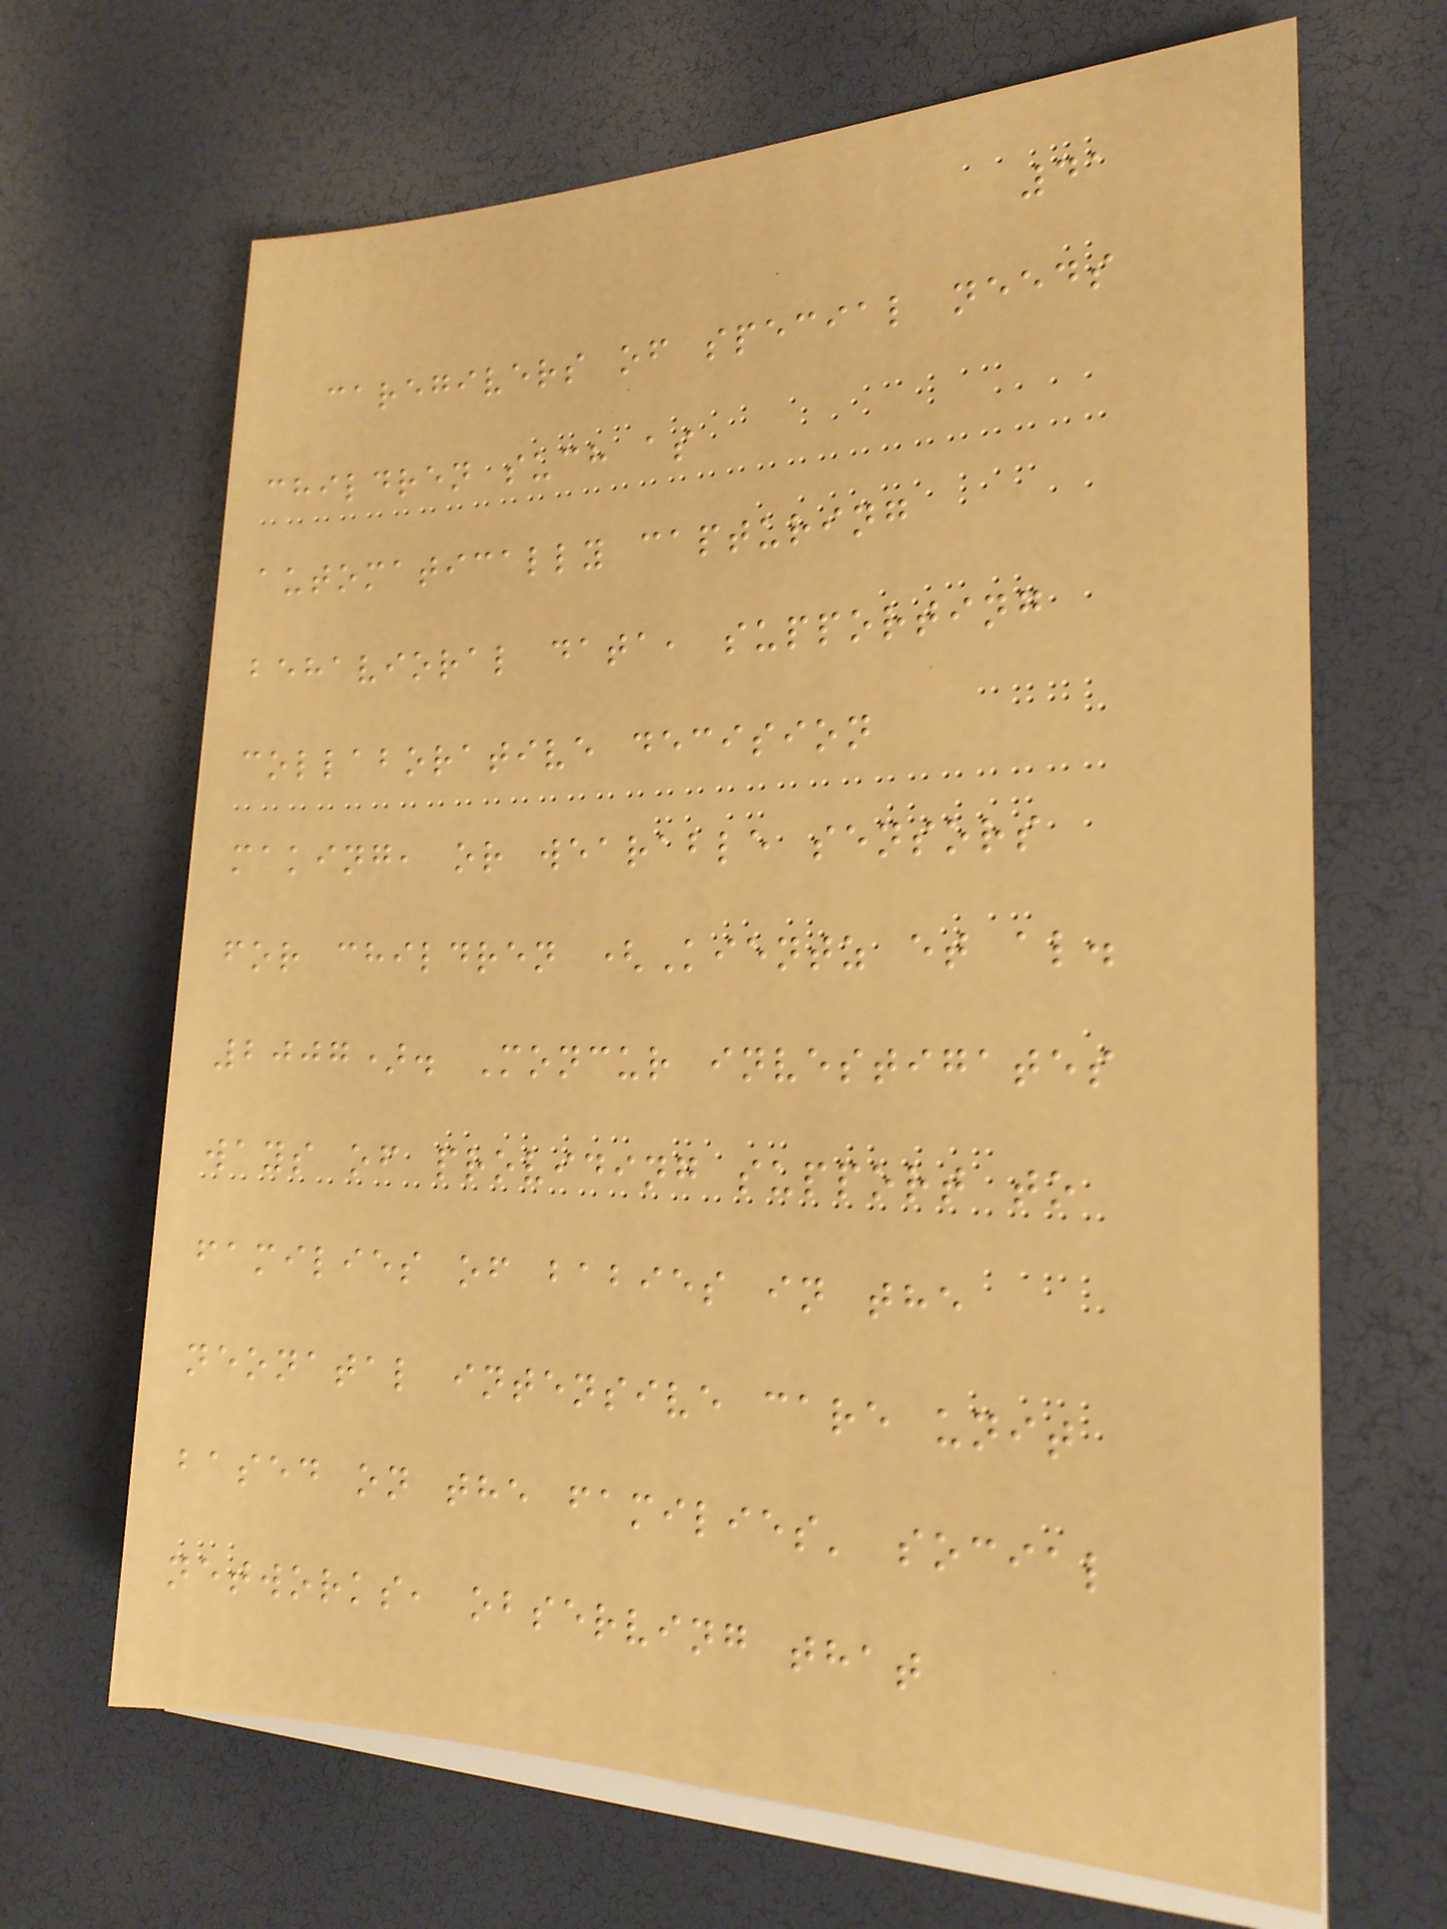41
caregivers of special needs
children such as
automatically capturing
behavioral data, supporting
collaborative decision
making, or wearable sensors
for children (Kientz et al.
2007). Moncur investigates
ways of providing support to
families of babies in the
neonatal intensive care unit
based on the families' social
networks, observing that
